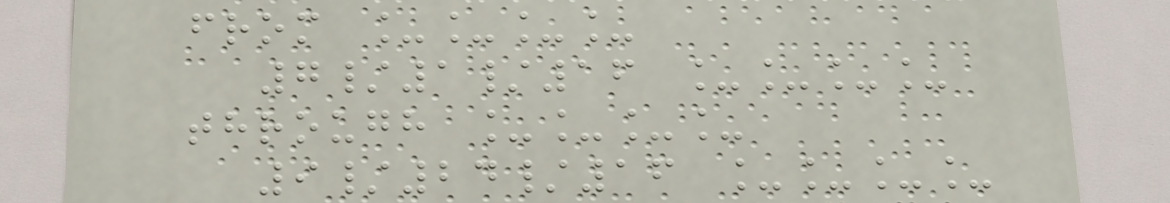from ____
7/1/16 ____
through ____
9/24/16 ____
